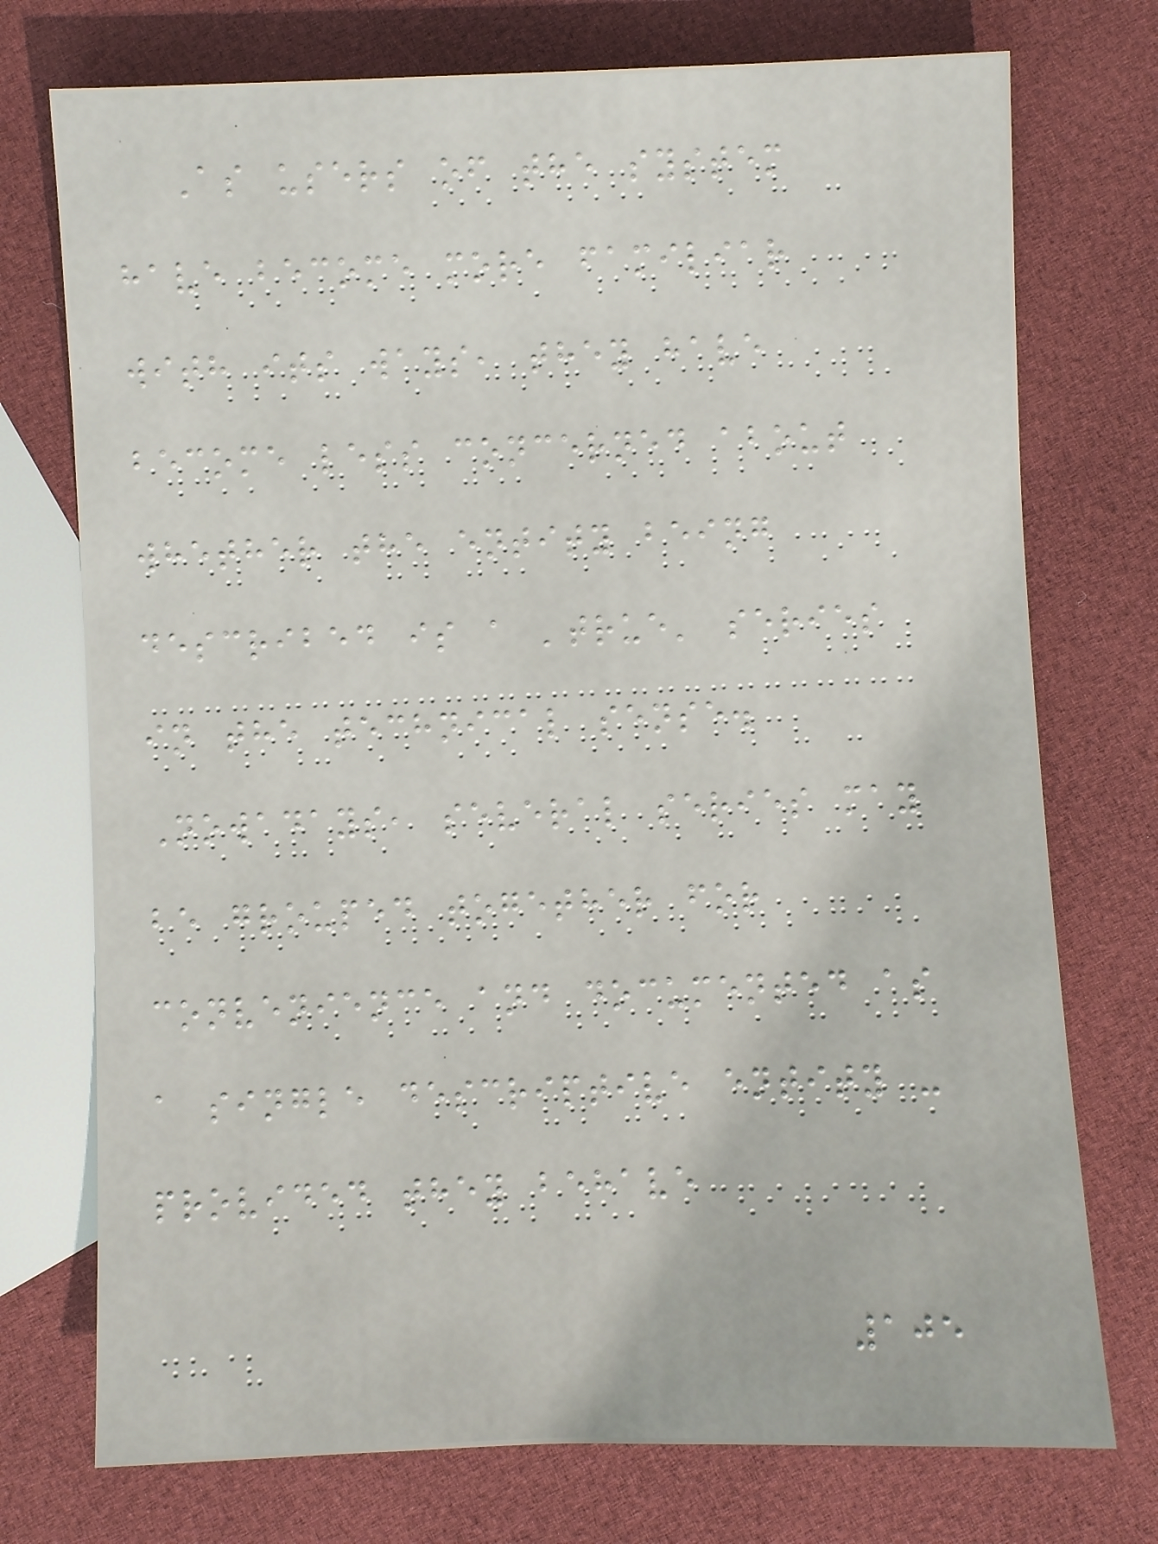As users of the system
have become more familiar
with its ways, they have
become less concerned about
whether the entity being
described is a 'true' series
in the technical sense.
Nowadays, several series may
be grouped together for
convenience and documented as
a single descriptive entity -
provided they behave
105
